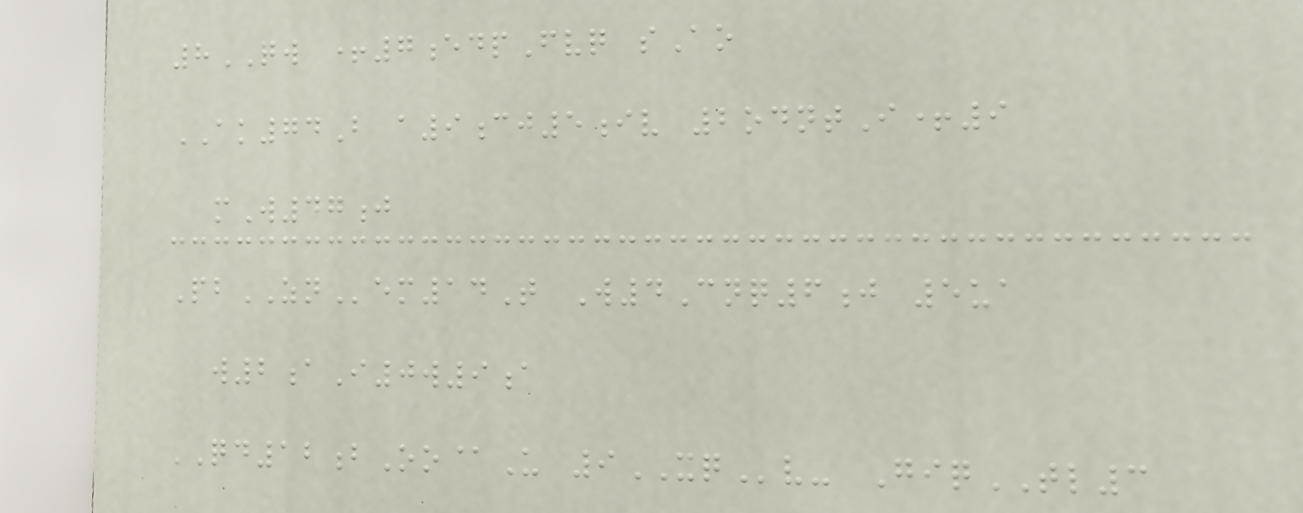8QW +7edpFvq sAo
AK74B a9cj5iv 2odntI+9
mW47j
PbZNem14T W4Cnq6j 5ua
w2aI0w9a
QD12bOo@U 9XQv- GiqTL3
